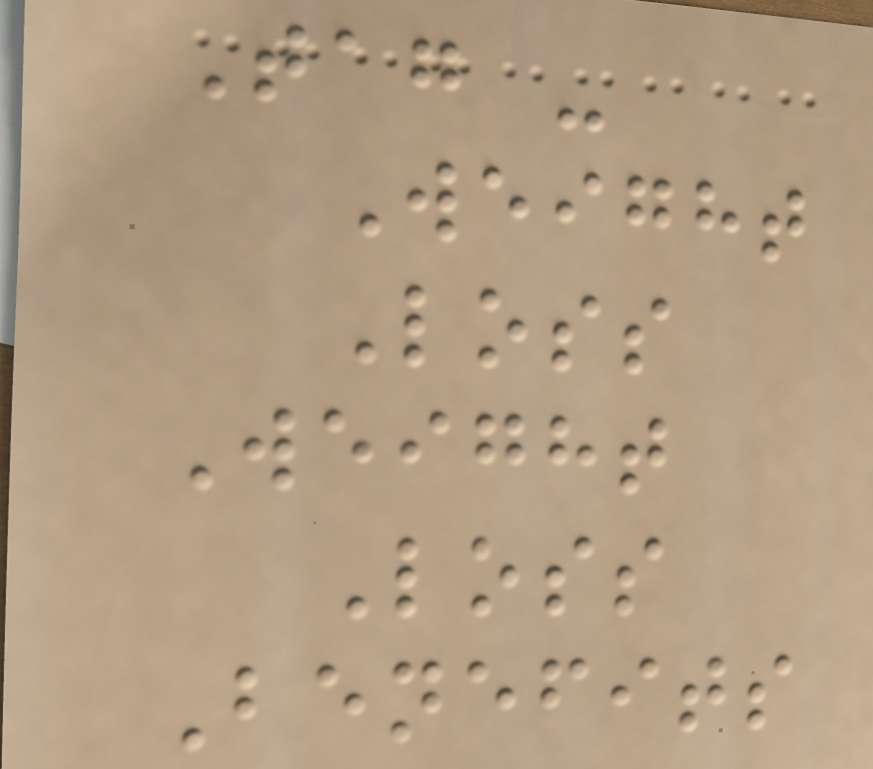Tag -
Weight
Loss
Weight
Loss
Benefits
